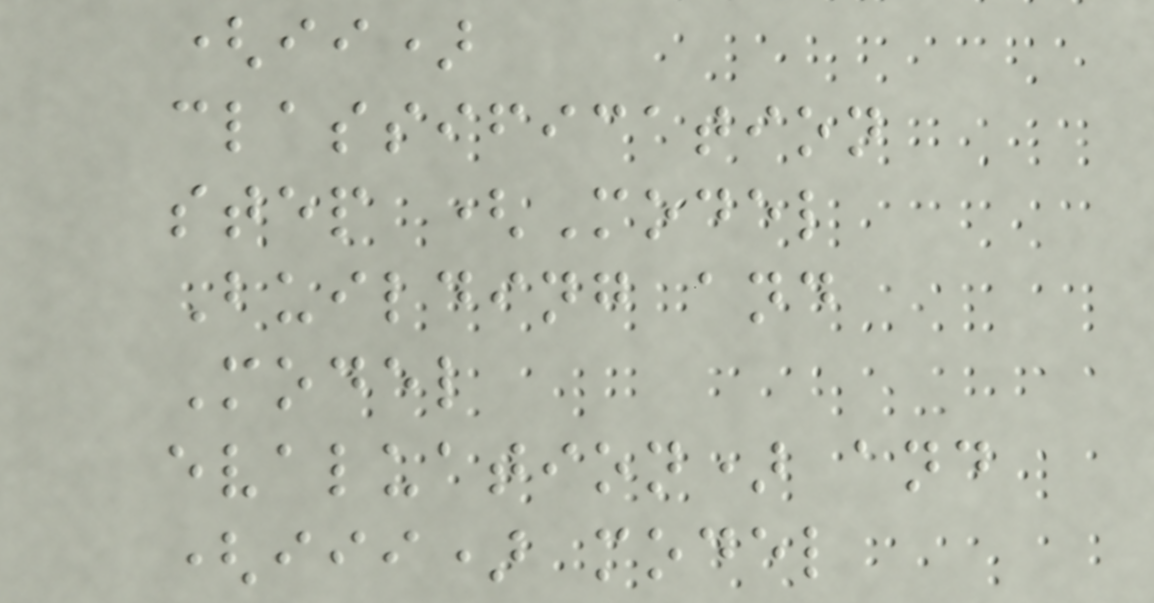(ii)
classification
step (Model
Building and
Model
evaluation) and
(iii) model
